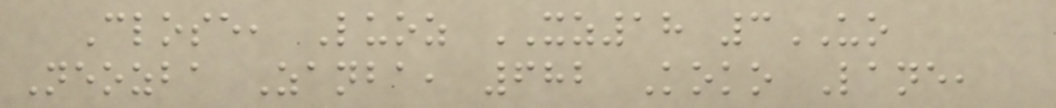Close, Luoz XZ18 3UO
Neozba Zanba, 682 Koko Lane,
